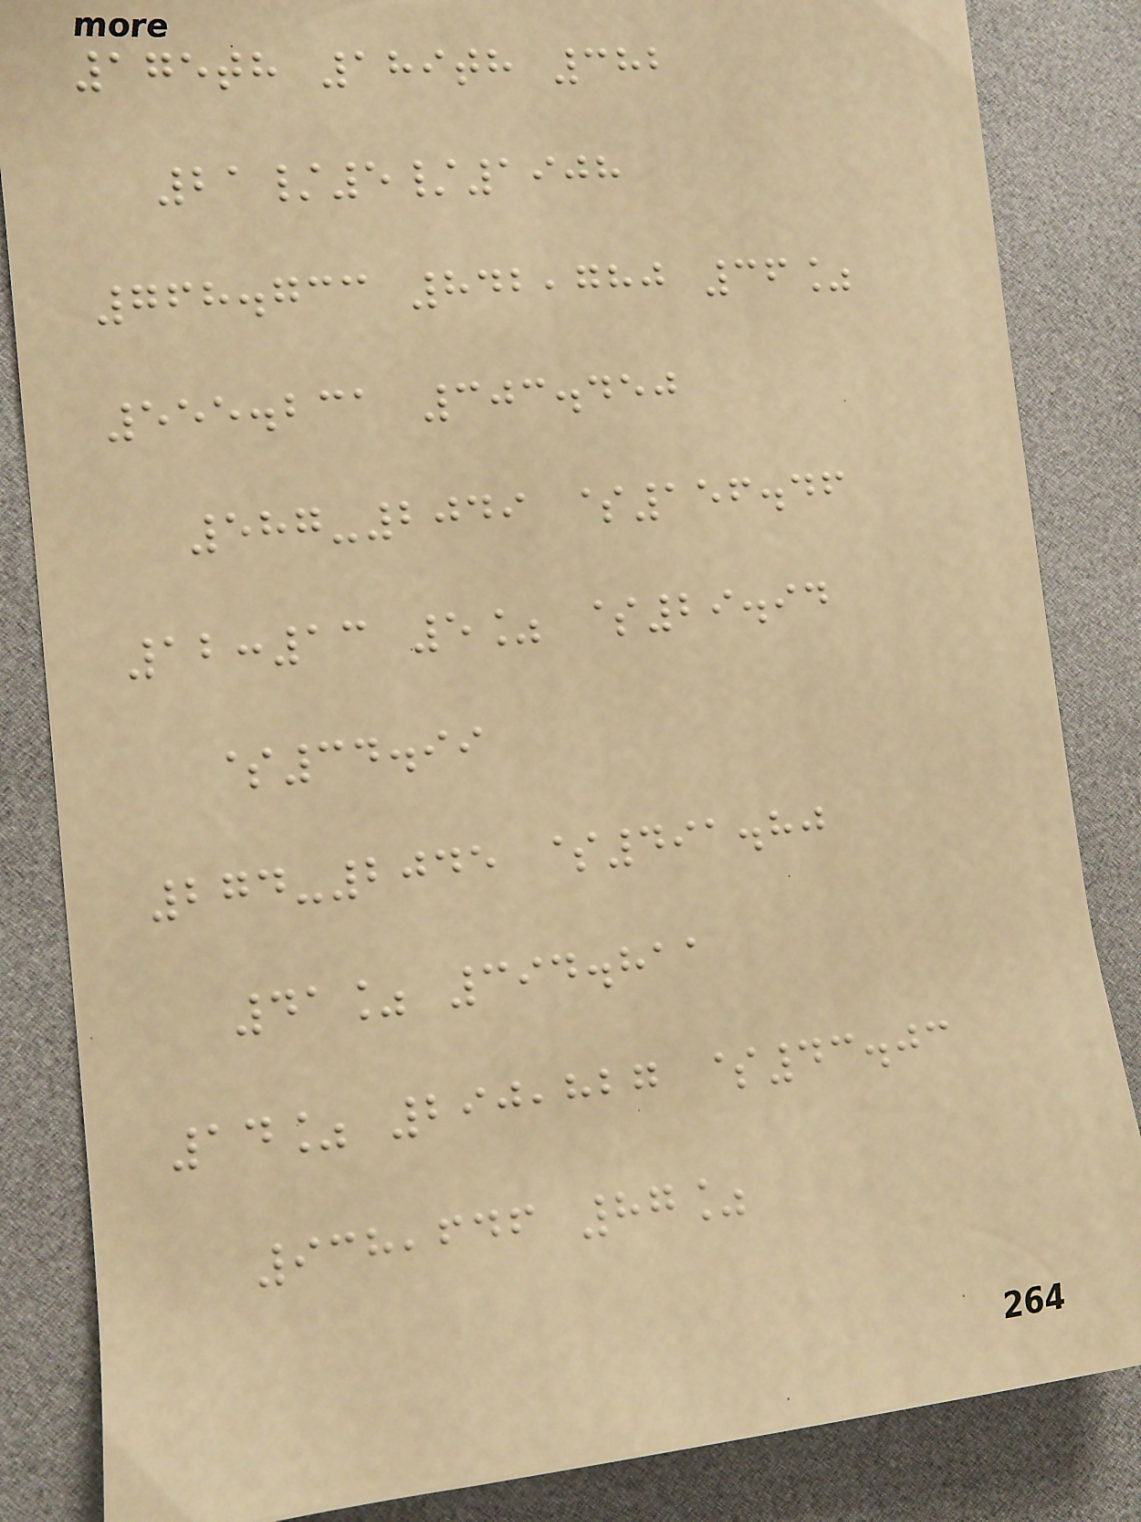175th 189th 382
21/5/1908
768.733 842,780 36%
555.231 303.450
587-2049 $156.46
12:13 5% $29.94
$34.99
274-2045 $491.80
41% 394.811
14% 290,827 $43.03
938,646 87%
